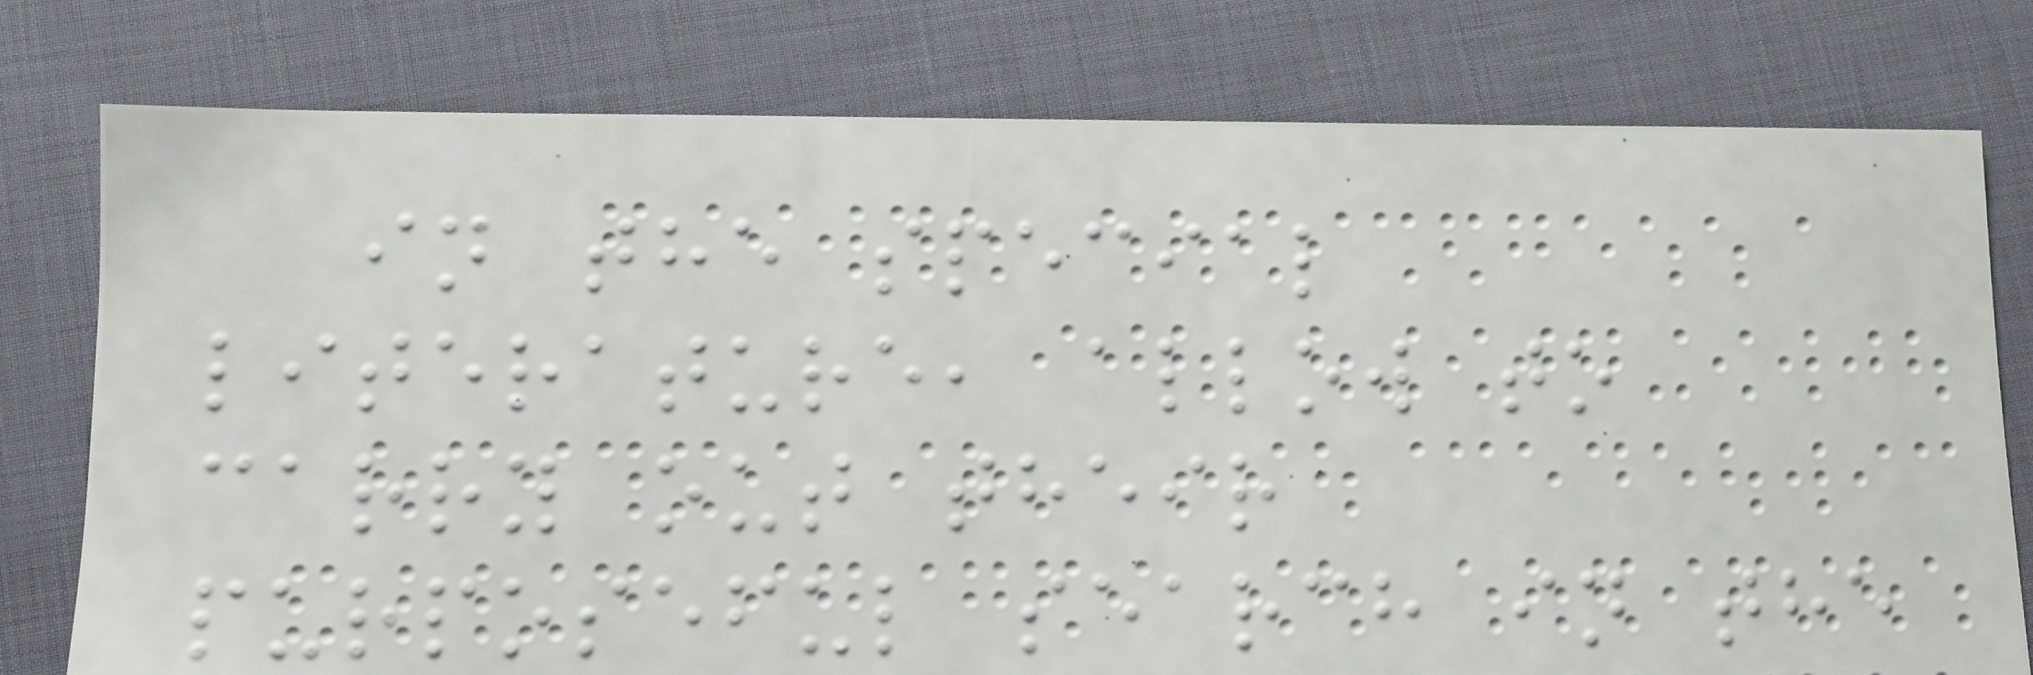in the special
literature, allow to
carry out their
purposeful search in the
